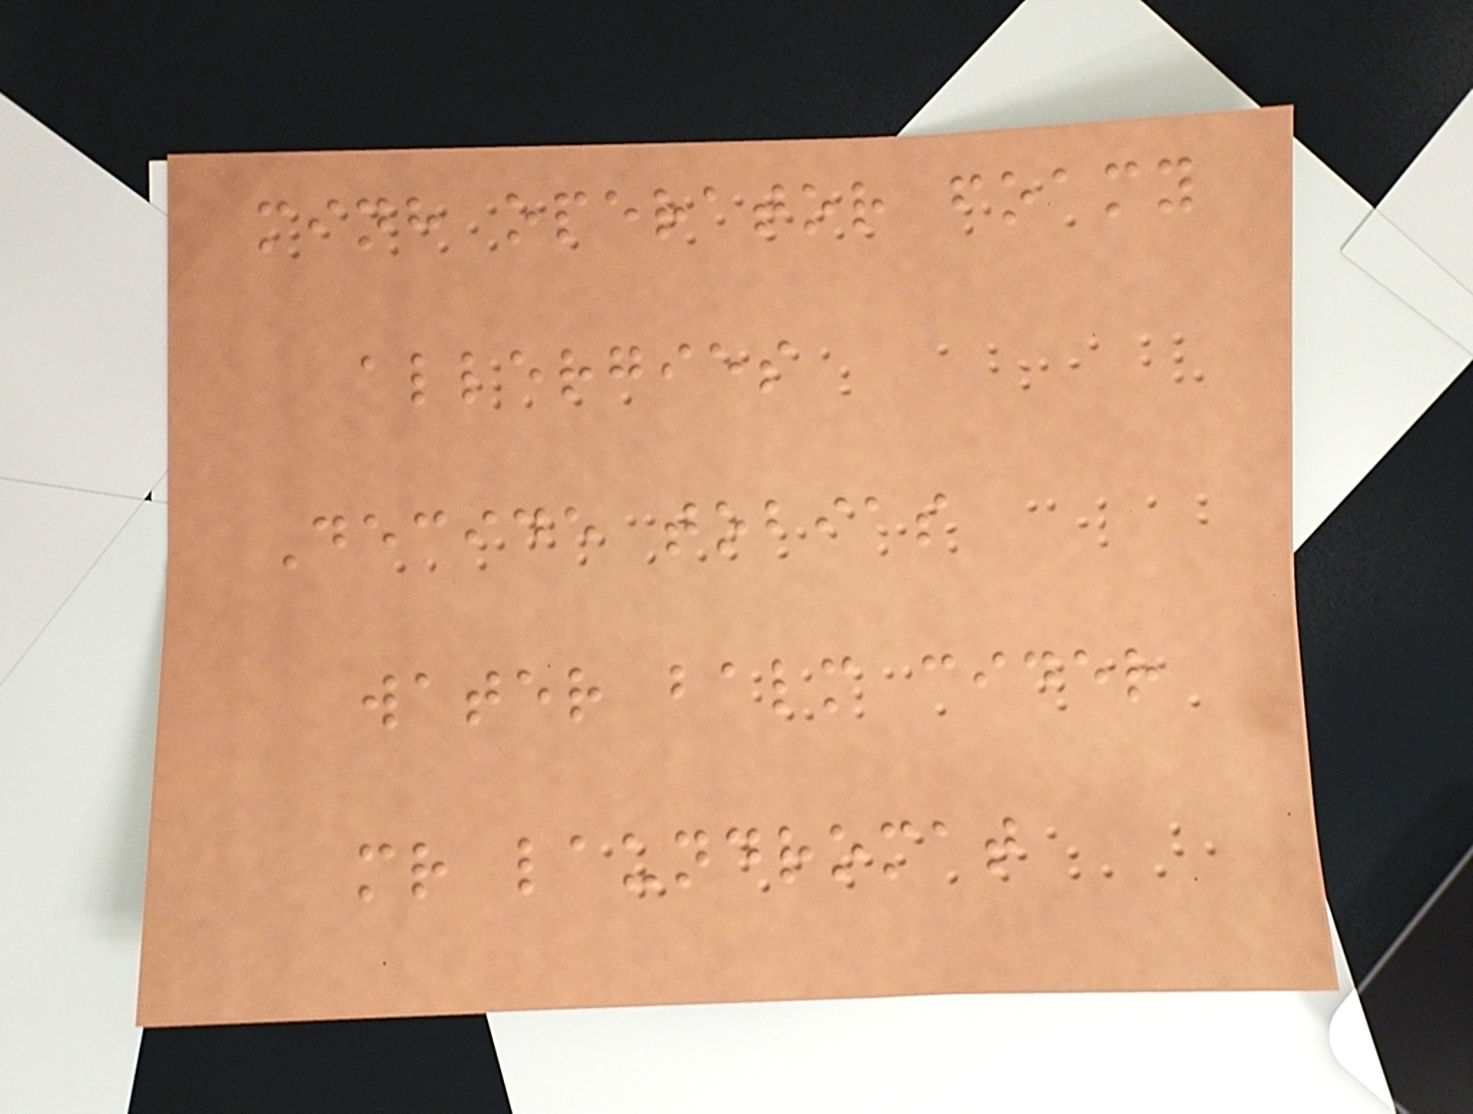minh operator foamy
allergies
Decide tobias
water balm cider
mr laundromat
